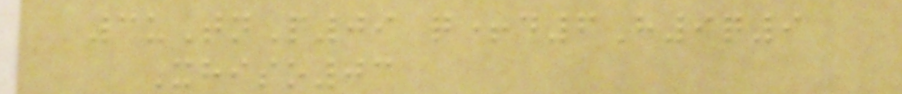3uTnP09 q+d6H9q9
Xhiso03
